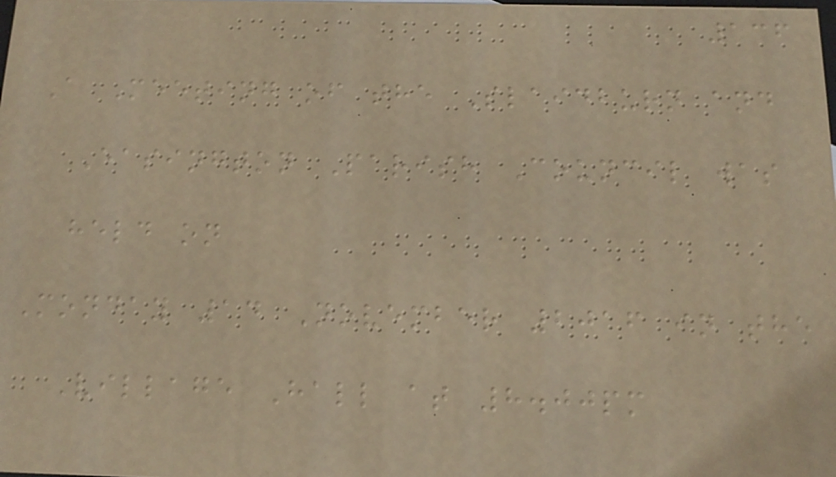136
A Meeting of the Slaidburn and
Easington Parish Council was
held on
Monday 14 November 2016 in the
Village Hall at 8.00pm
